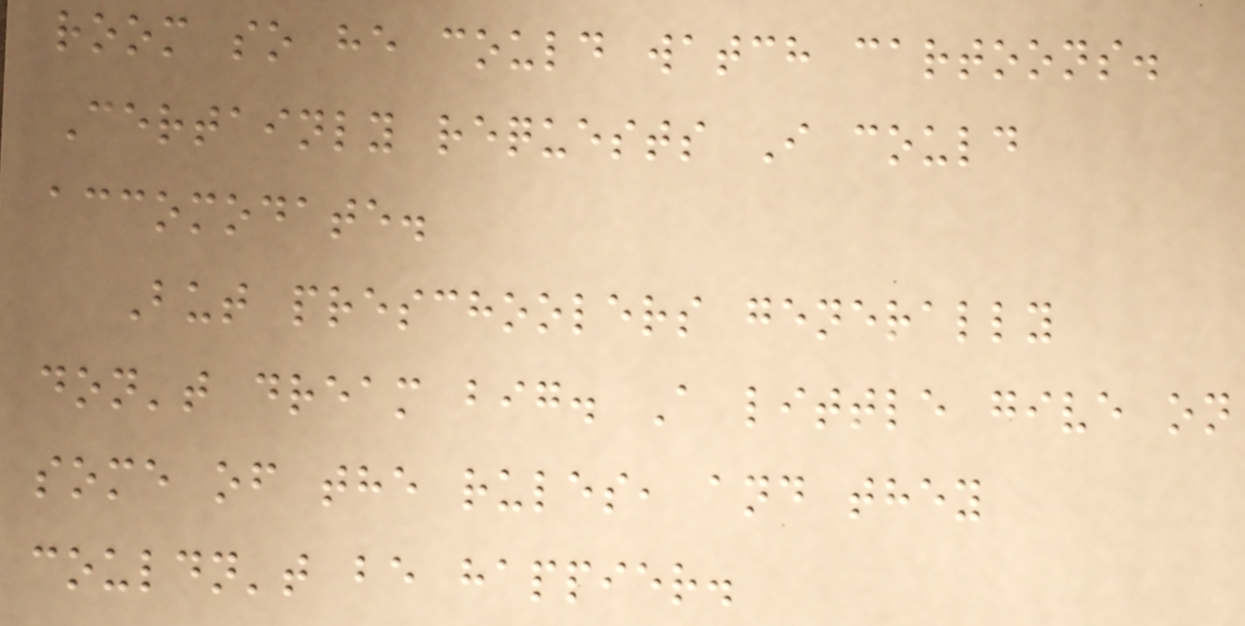room so he could watch cartoons.
Certainly requests I could
accomodate.
But preschoolers generally
don't dream big. A little give on
some of the rules, and they
couldn't be happier.
